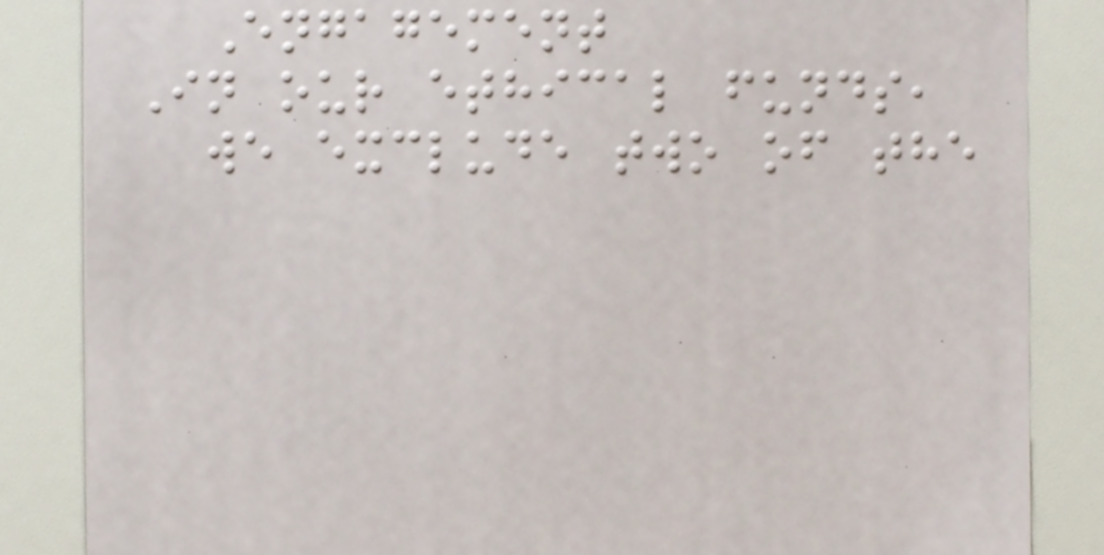Engagement
In our ethical funds,
we exclude two of the
